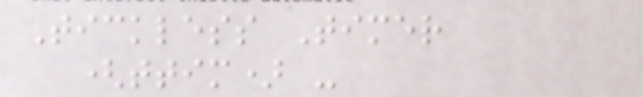Tickless Timer
(ttim) -
